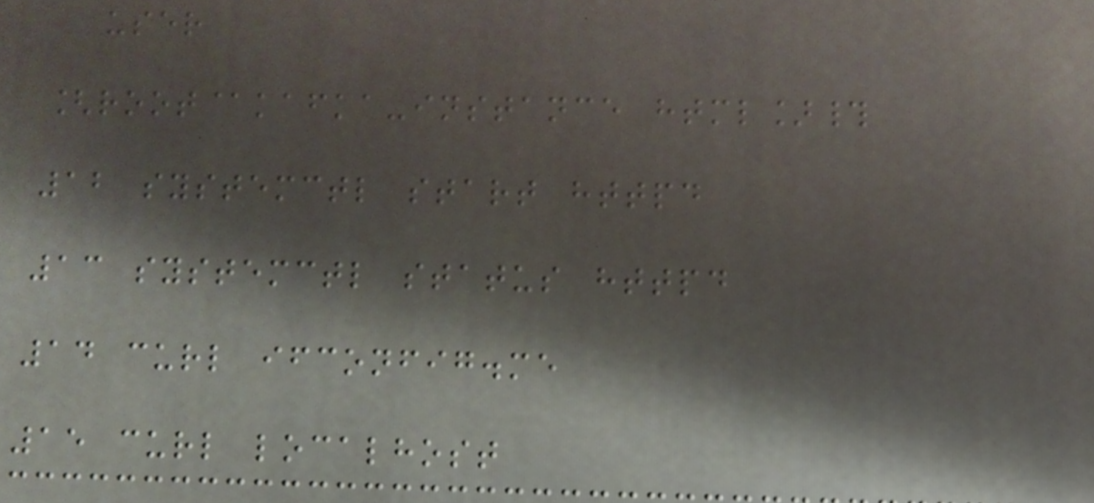user
[root@kafka-instance html]#
12 systemctl start httpd
13 systemctl status httpd
14 curl ifconfig.me
15 curl localhost
